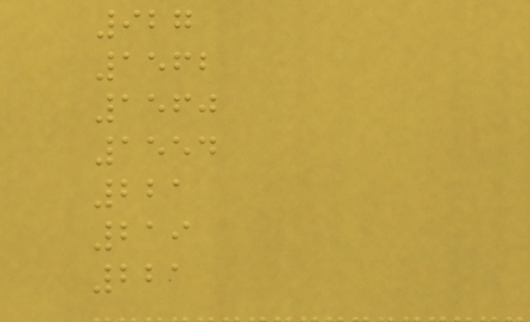927
1562
1560
1554
221
219
221
